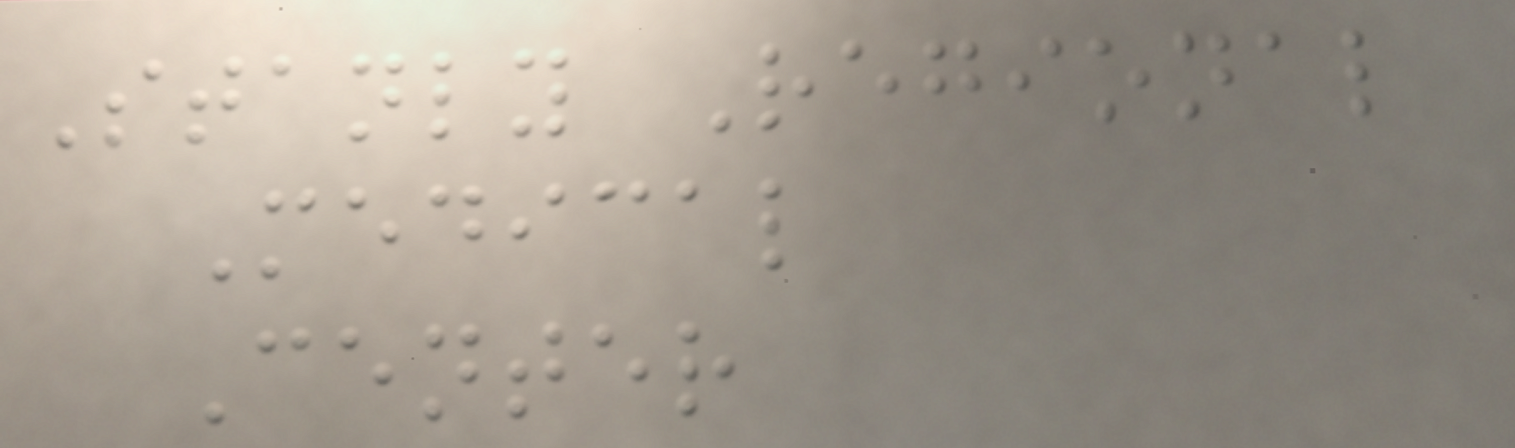Stanly Regional
Medical
Center
